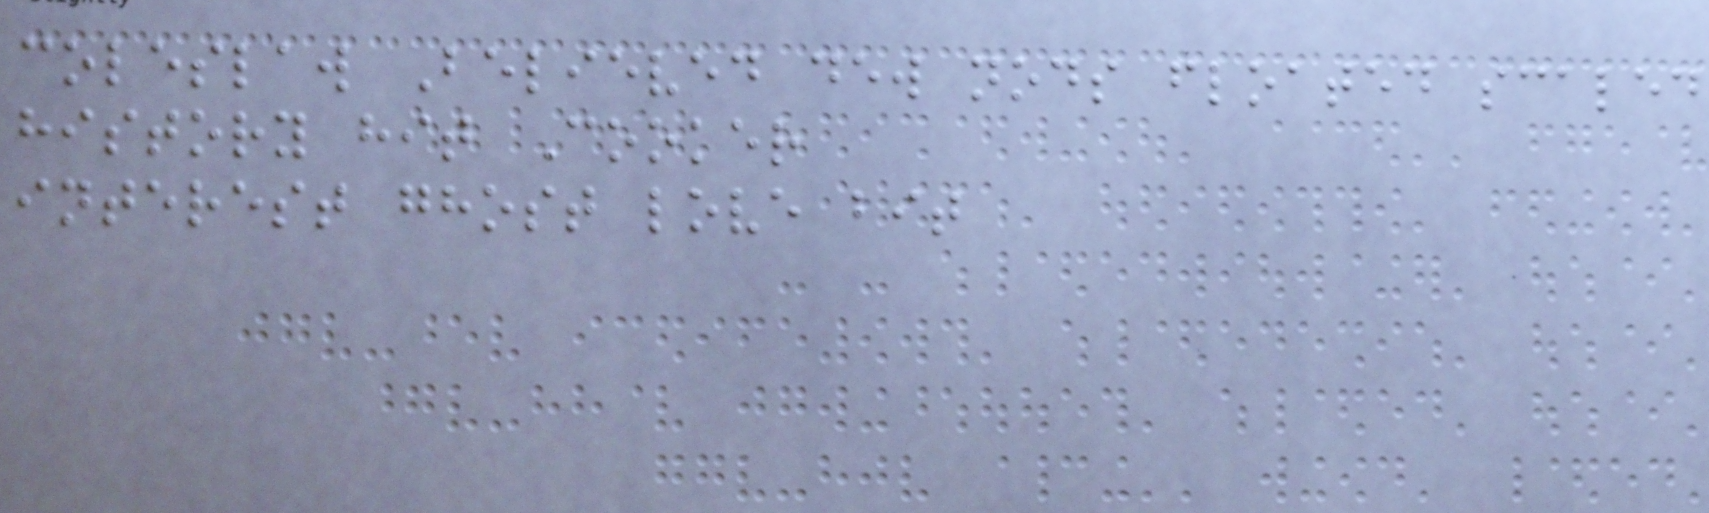coleslaw Believed dew nods floated scaled
history hit Cooker
interest ghost love bit
